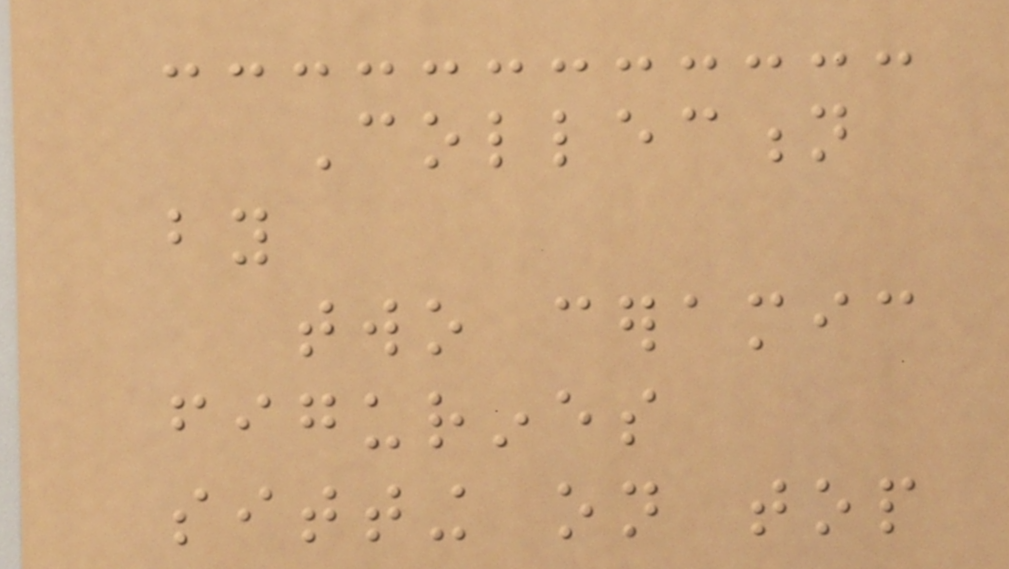Collection
by
two ceramic
figurines
sitting on top
